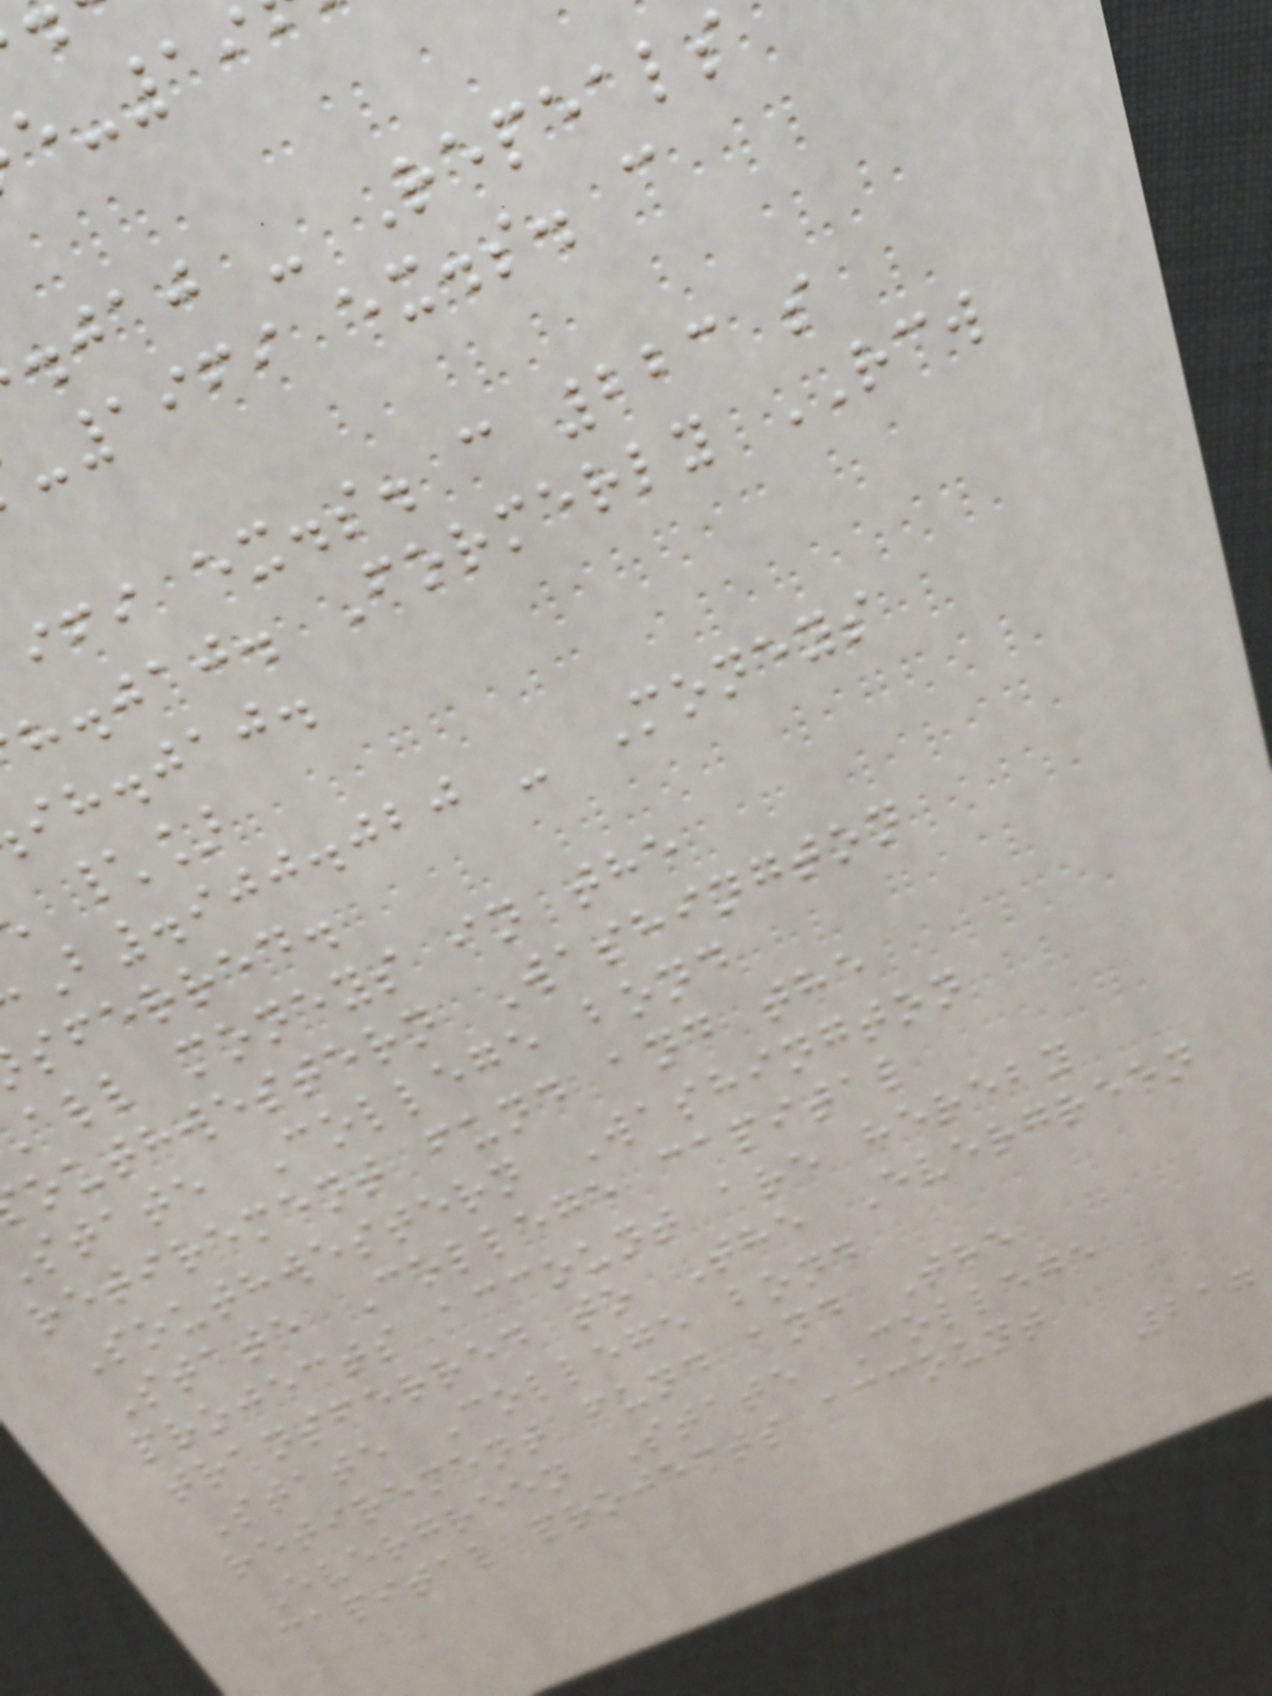.jaj - Repeals
-1969 ex.s. c
ifi ex.s. c 223 s
h.jaj. Formerly RCW
ih.jaj.
\]
.900.020 - Moneys
sferred.
all moneys in the
outhwestern Washington
state College bond
retirement fund and the
Southwestern Washington
State College capital
projects account are hereby
transferred to The Evergreen
State College bond
retirement fund and The
Evergreen State College
capital projects account
217
